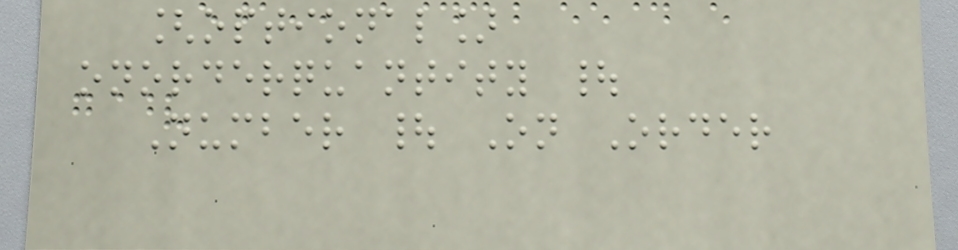[optional]
onorderquantity |
Number | On Order
